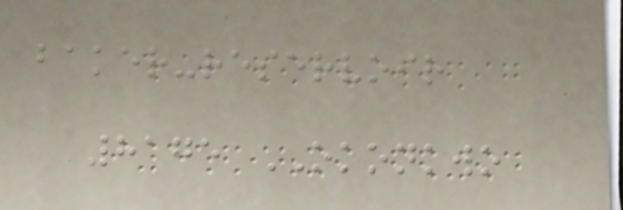baker-reservoir
8175 OKONKWO
